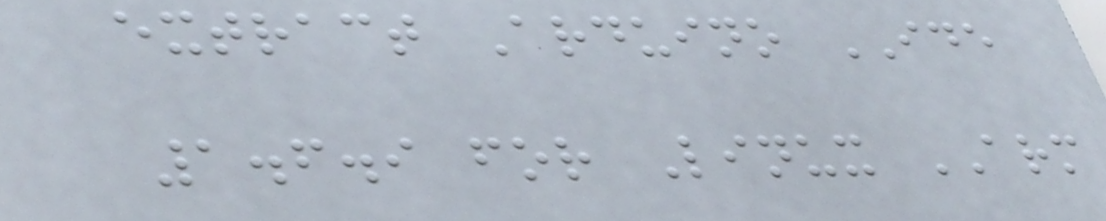extract Arduino IDE
1.6.9 for Linux ARM
